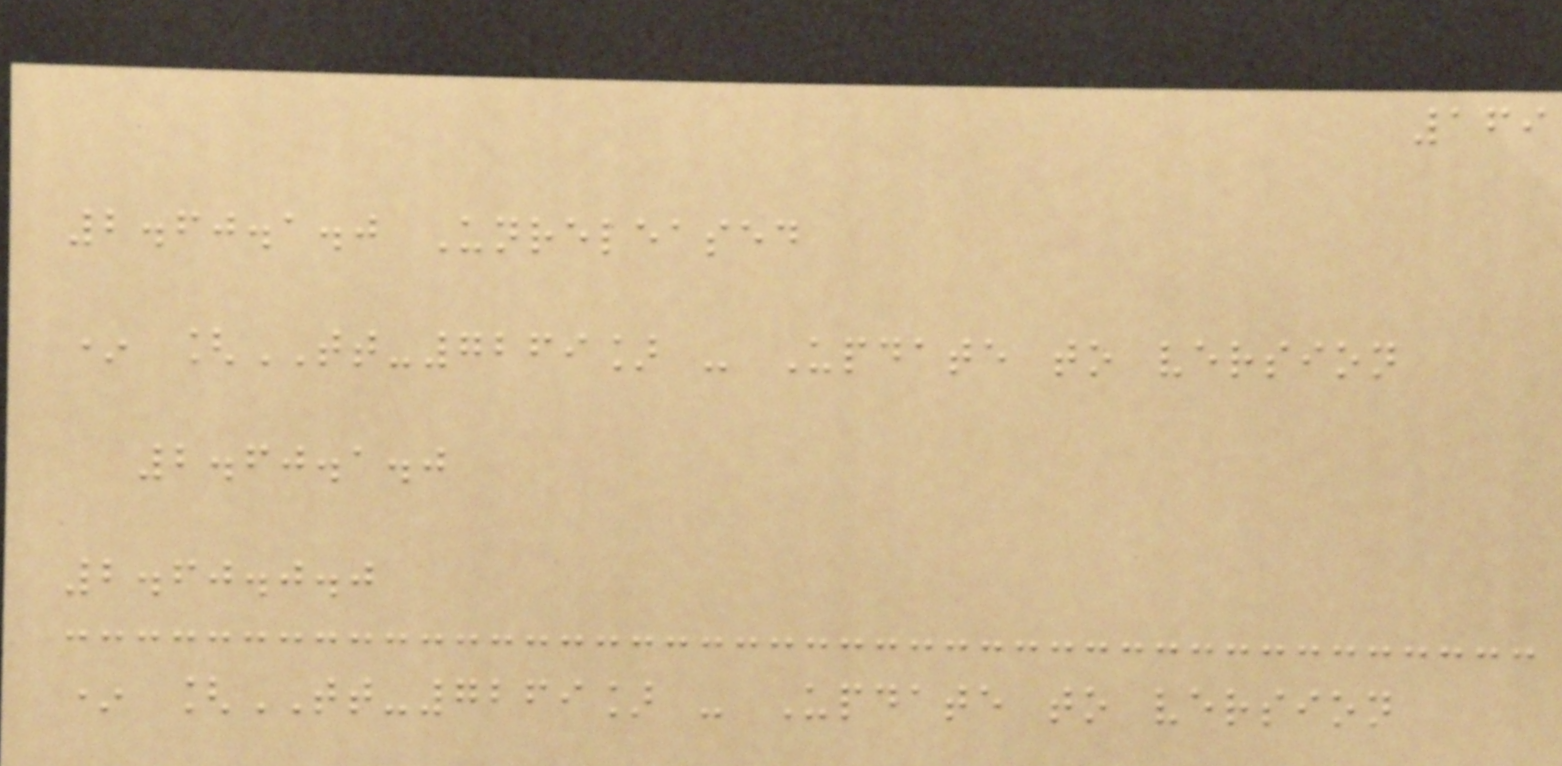169
2.60.1.0 Unreleased
* [TT-7269] - Update to version
2.60.1.0
2.60.0.0
* [TT-7269] - Update to version
